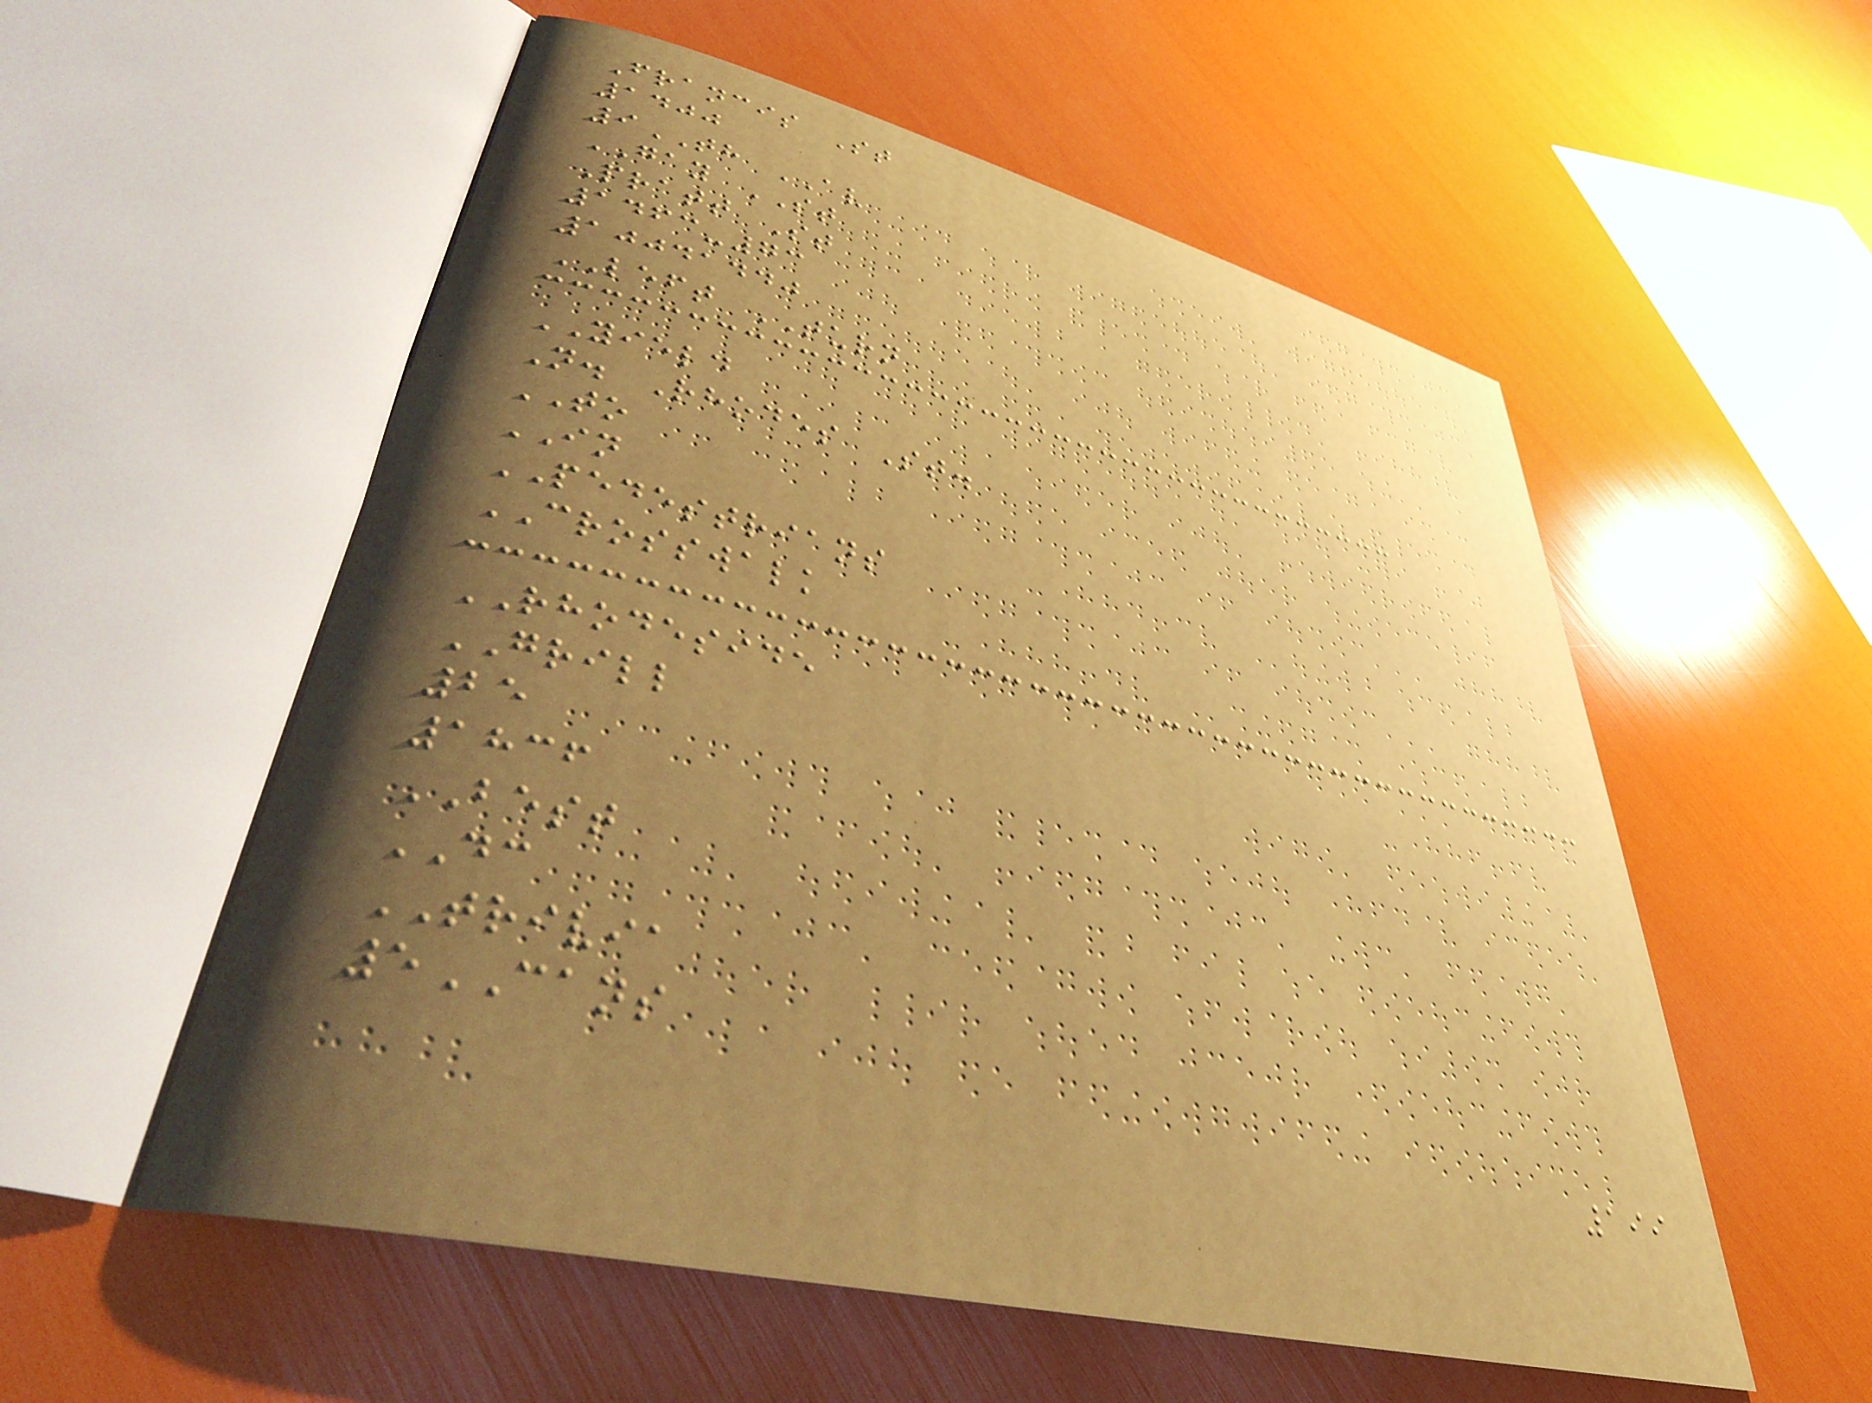Francis St
1400
9TH AV
GAY ST
Pratt St
1463-73
10041440
LEFT TURN
YIELD
N. Rhodes St.
TO
IN
PEDESTRIANS
CROSSWALK
RHODESIDE
GRILL
25
1836
BEST
DC
TRIVIA
5CANS
199
